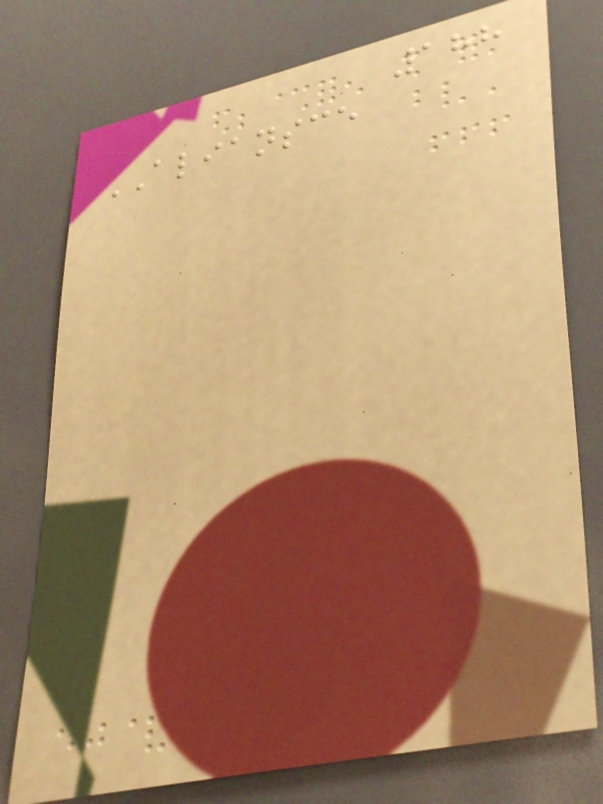188
ALIANSCE
